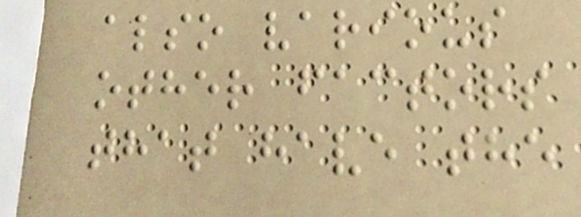also various
other factors
that have the
